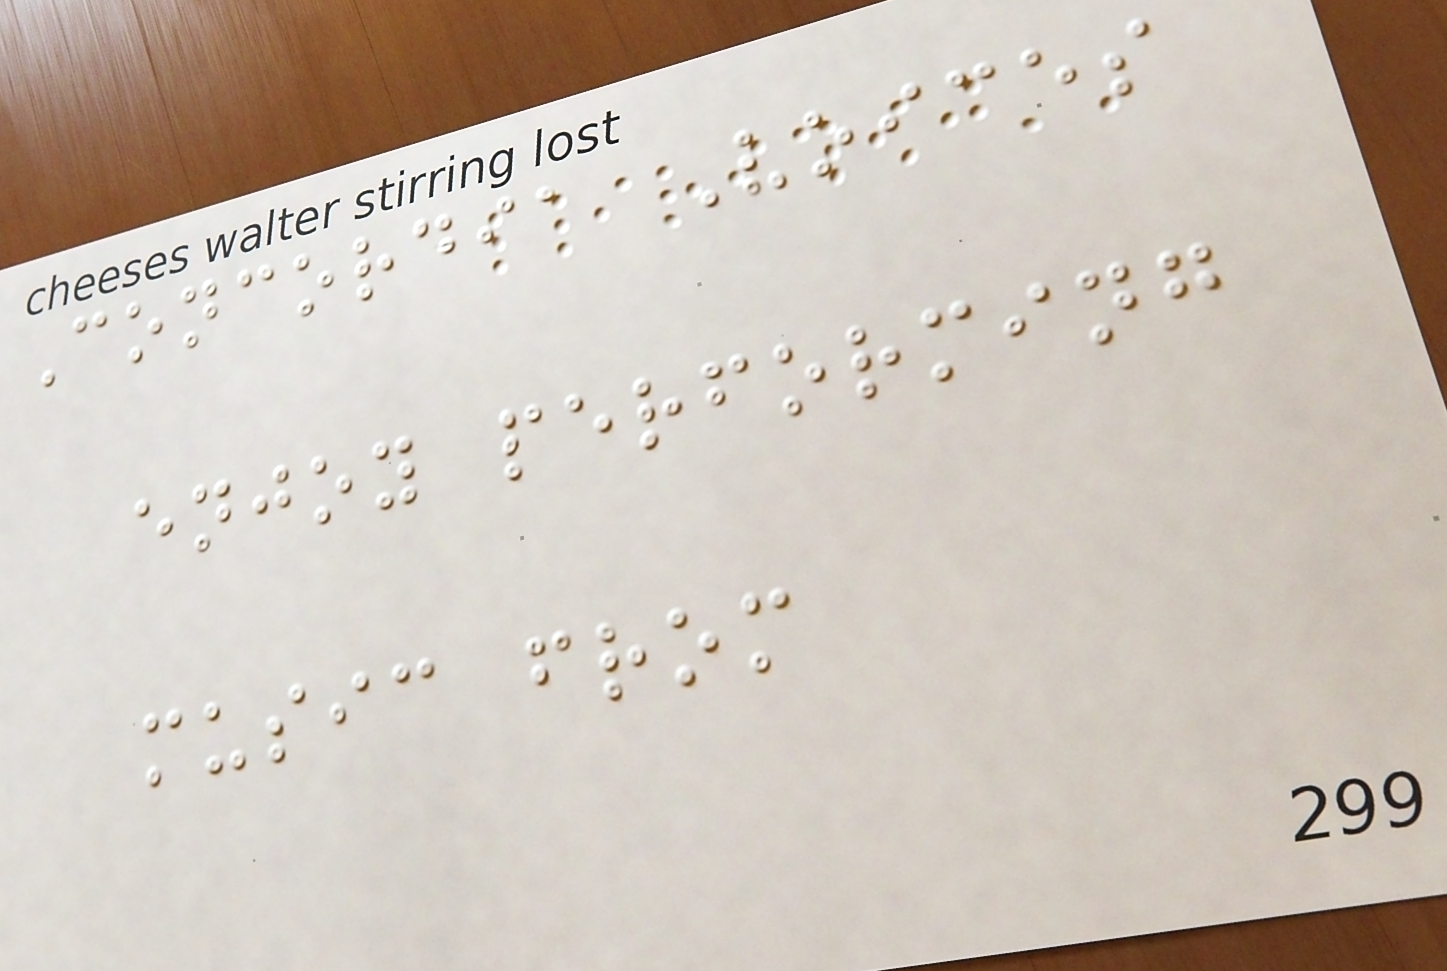Concordia Voices
enjoy performing
music from
